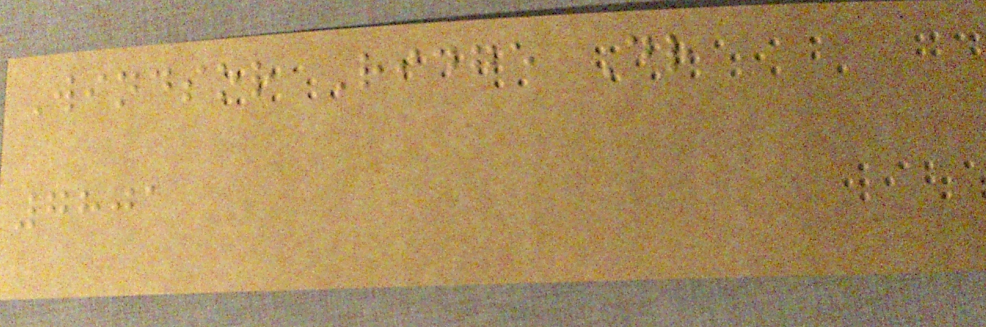Windsor Ridge Dr
7801
